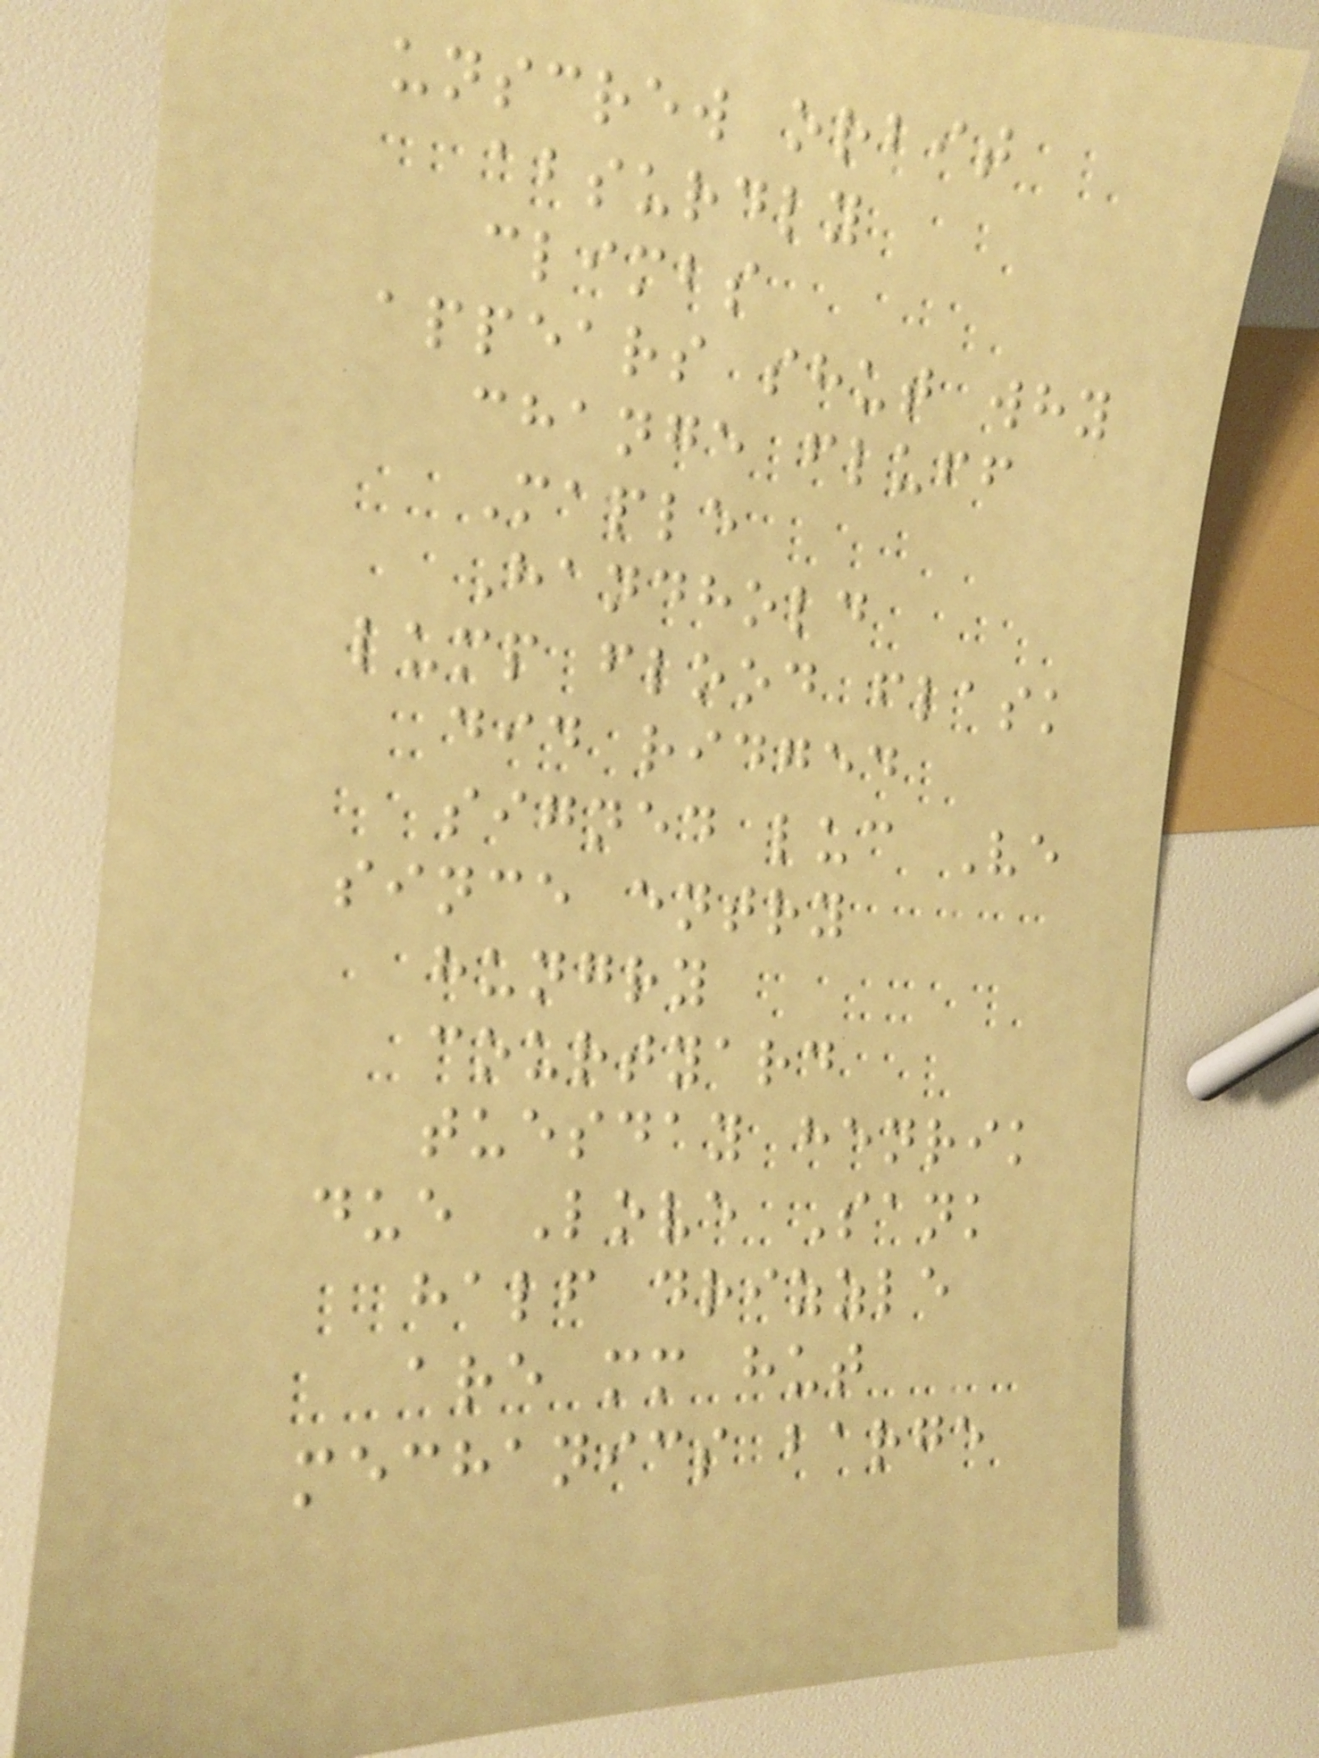unscrew orbit
absurdly
climbs
appears shut why
change fluff
Maple
Handhold
lump flood flask
did ridged
signed luc Ve
since entry
hungry
courtyard
tuesday henrik
due Love Sank
half drizzle
are mm hut
mechanics barge
